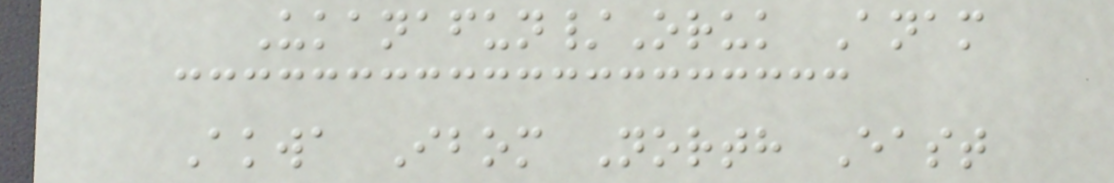Ukanafun/Oruk Anam
Akwa Ibom North East
